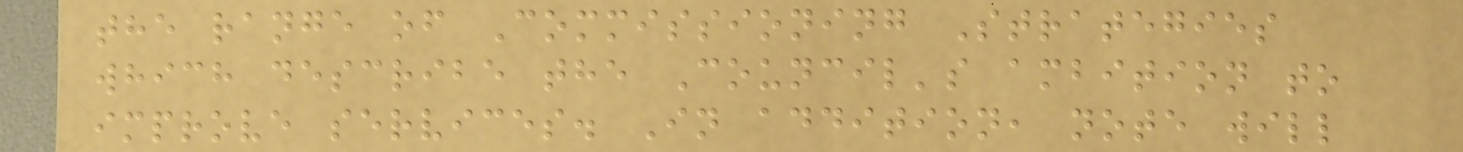the range of Commissioning Strategies
which describe the Council's ambition to
improve services. In addition, note will
